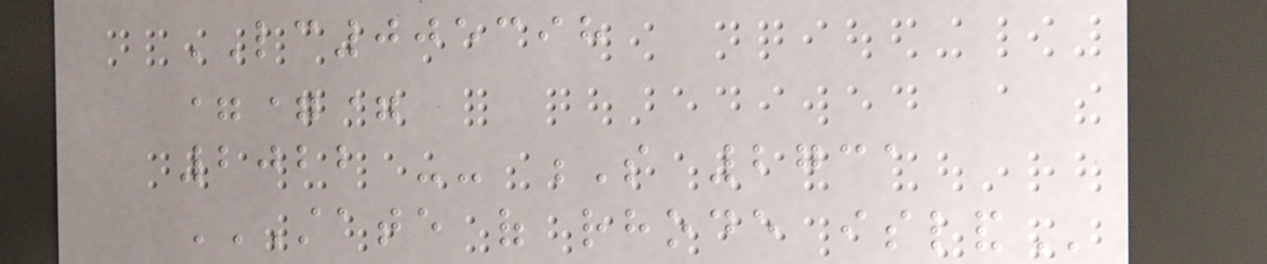LC005398
===
2022 -- S 2731
STATE OF RHODE ISLAND
